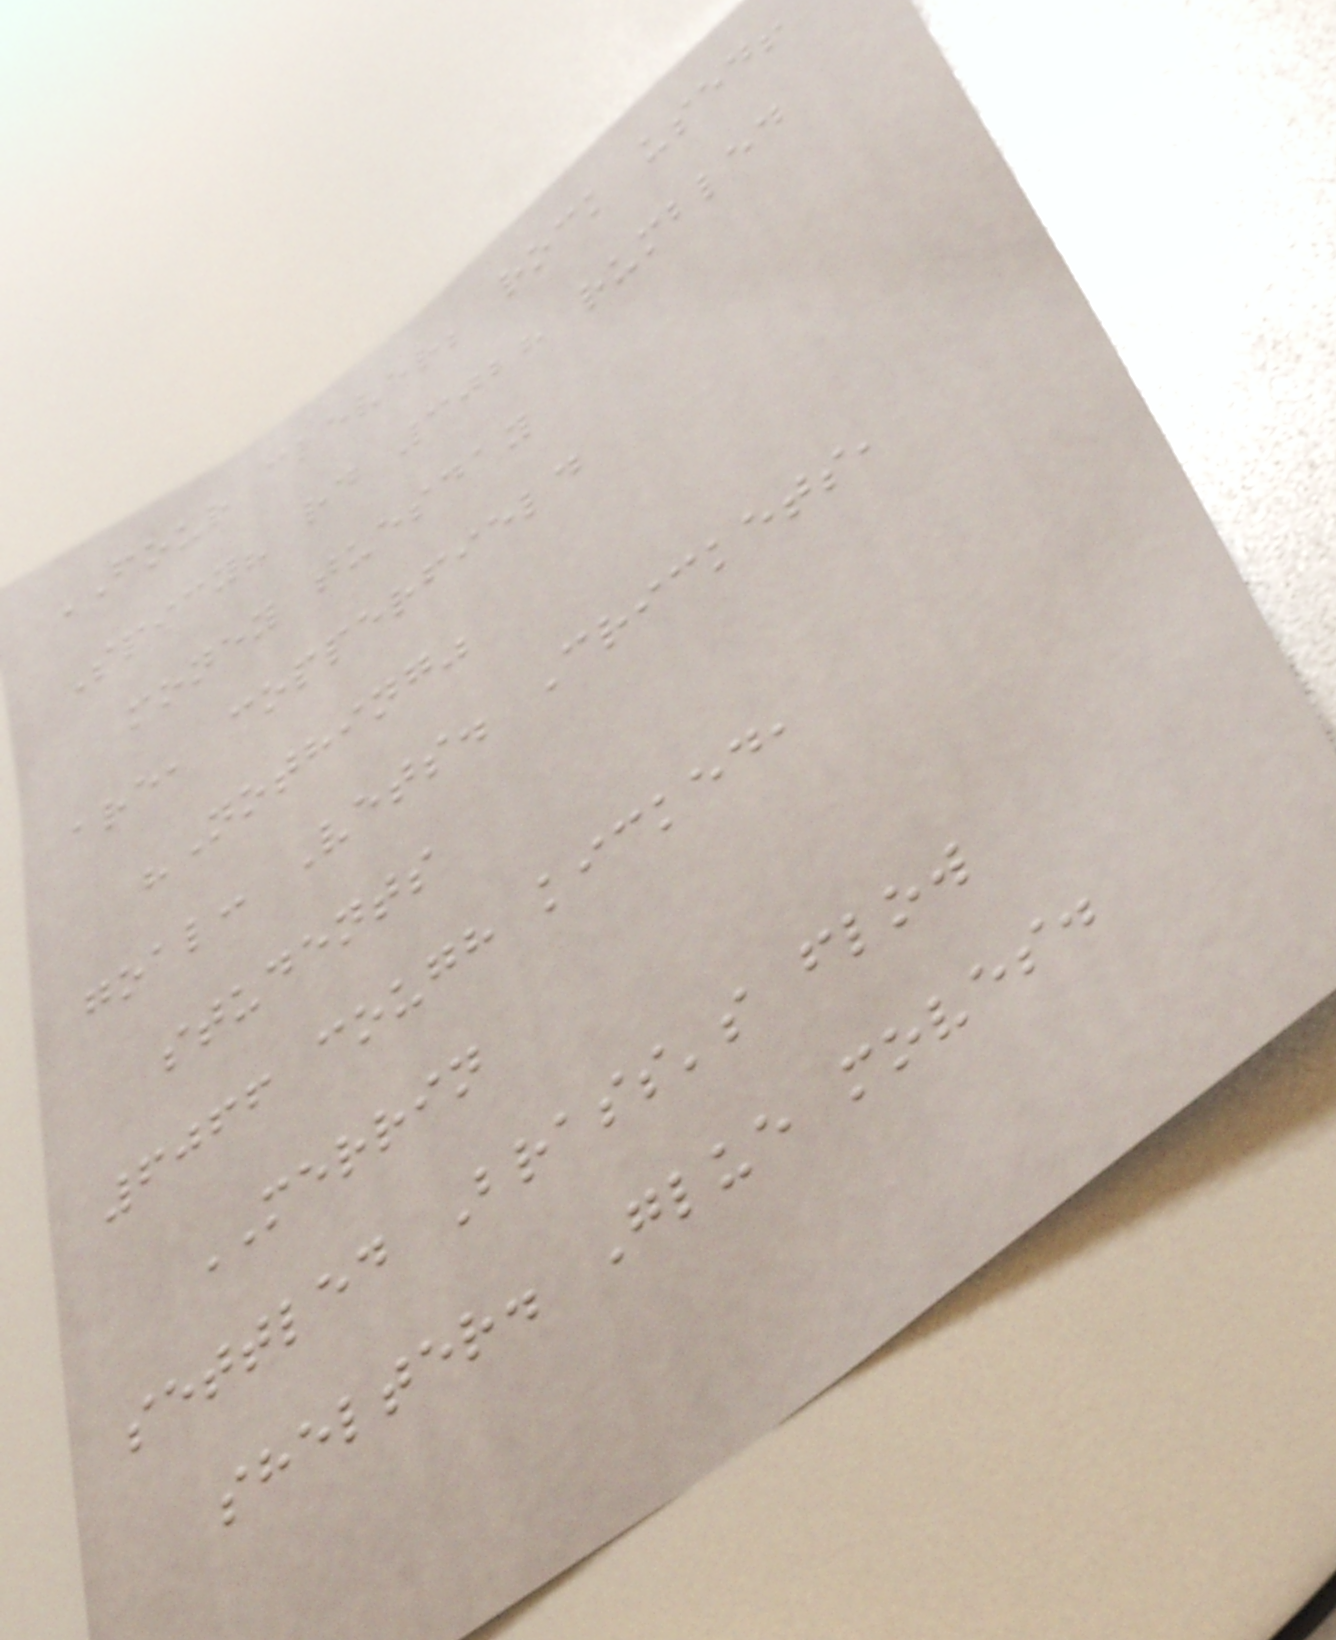FOUR clever; rock used!
Spicy? rd 3028 rumbled
money tuesday
are, copperfield
"Nothing"
goal: Vets. Crickets,
students
6066 cough kicked,
MERRIN
settled Brass's flow
shelter. Glue moves.
